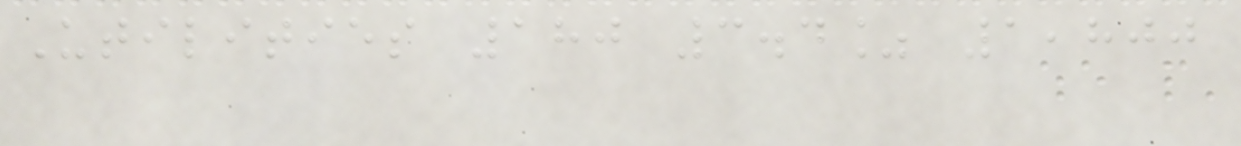Utilities 180 3.4% 1,800
